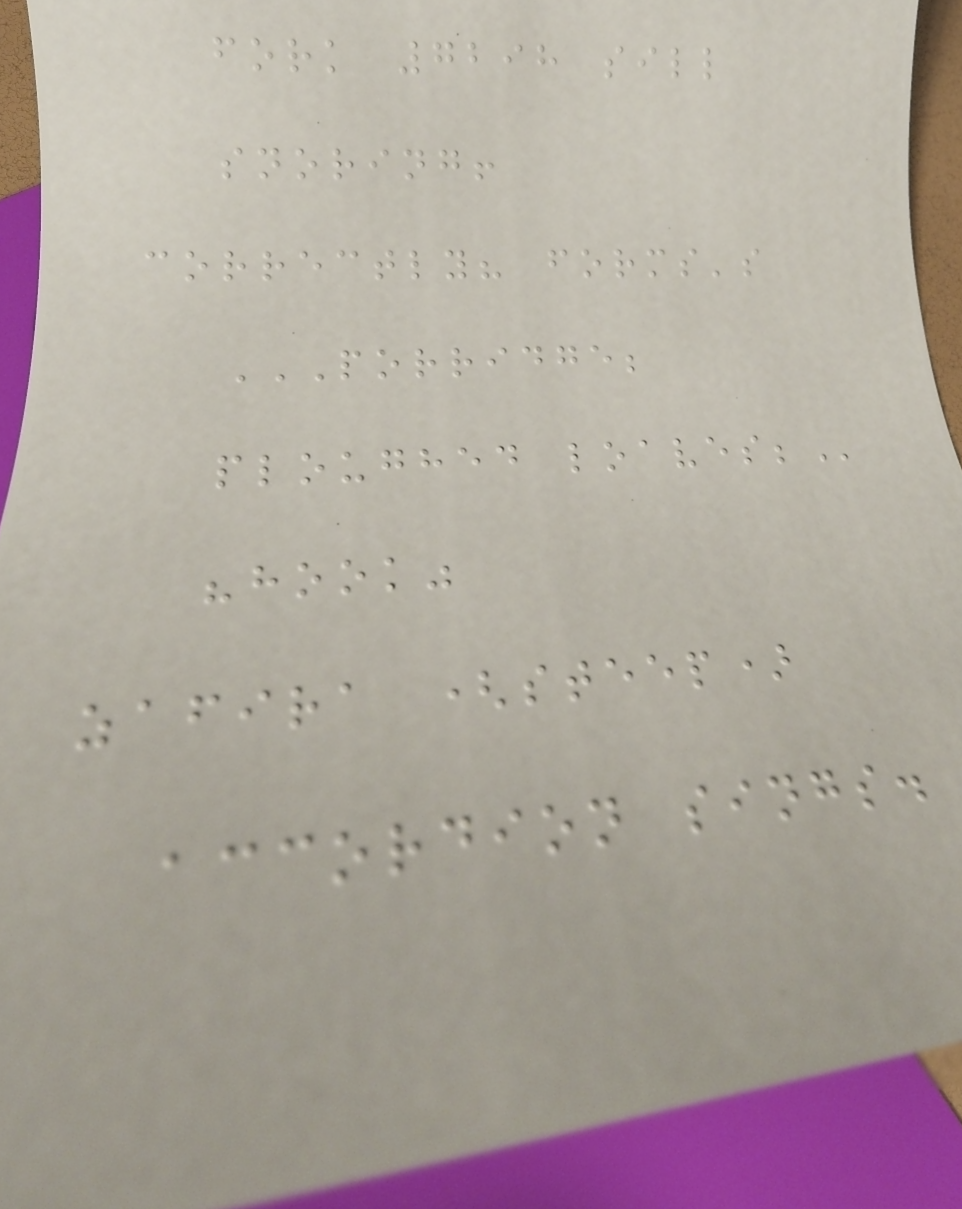fork 7298 sill
snoring!
correctly? forms's
PORRIDGE;
PLOUGHED LOAVES;
"hook"
zafira (steep)
accordion sings.
